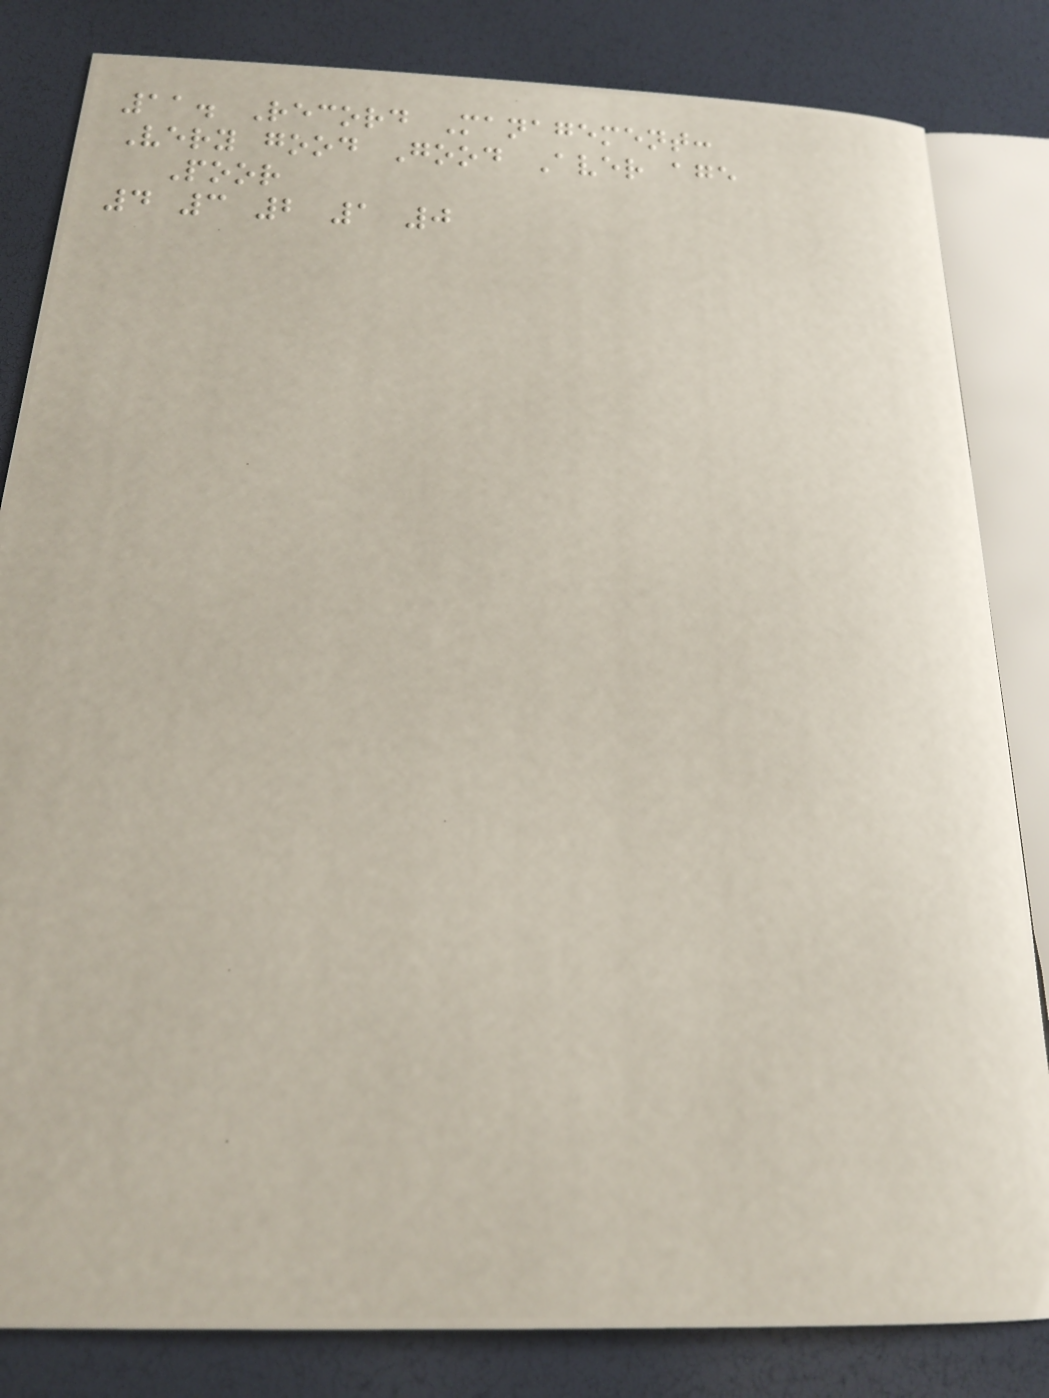11. Record Management:
Very good Good Aver age
Poor
4 3 2 1 0
